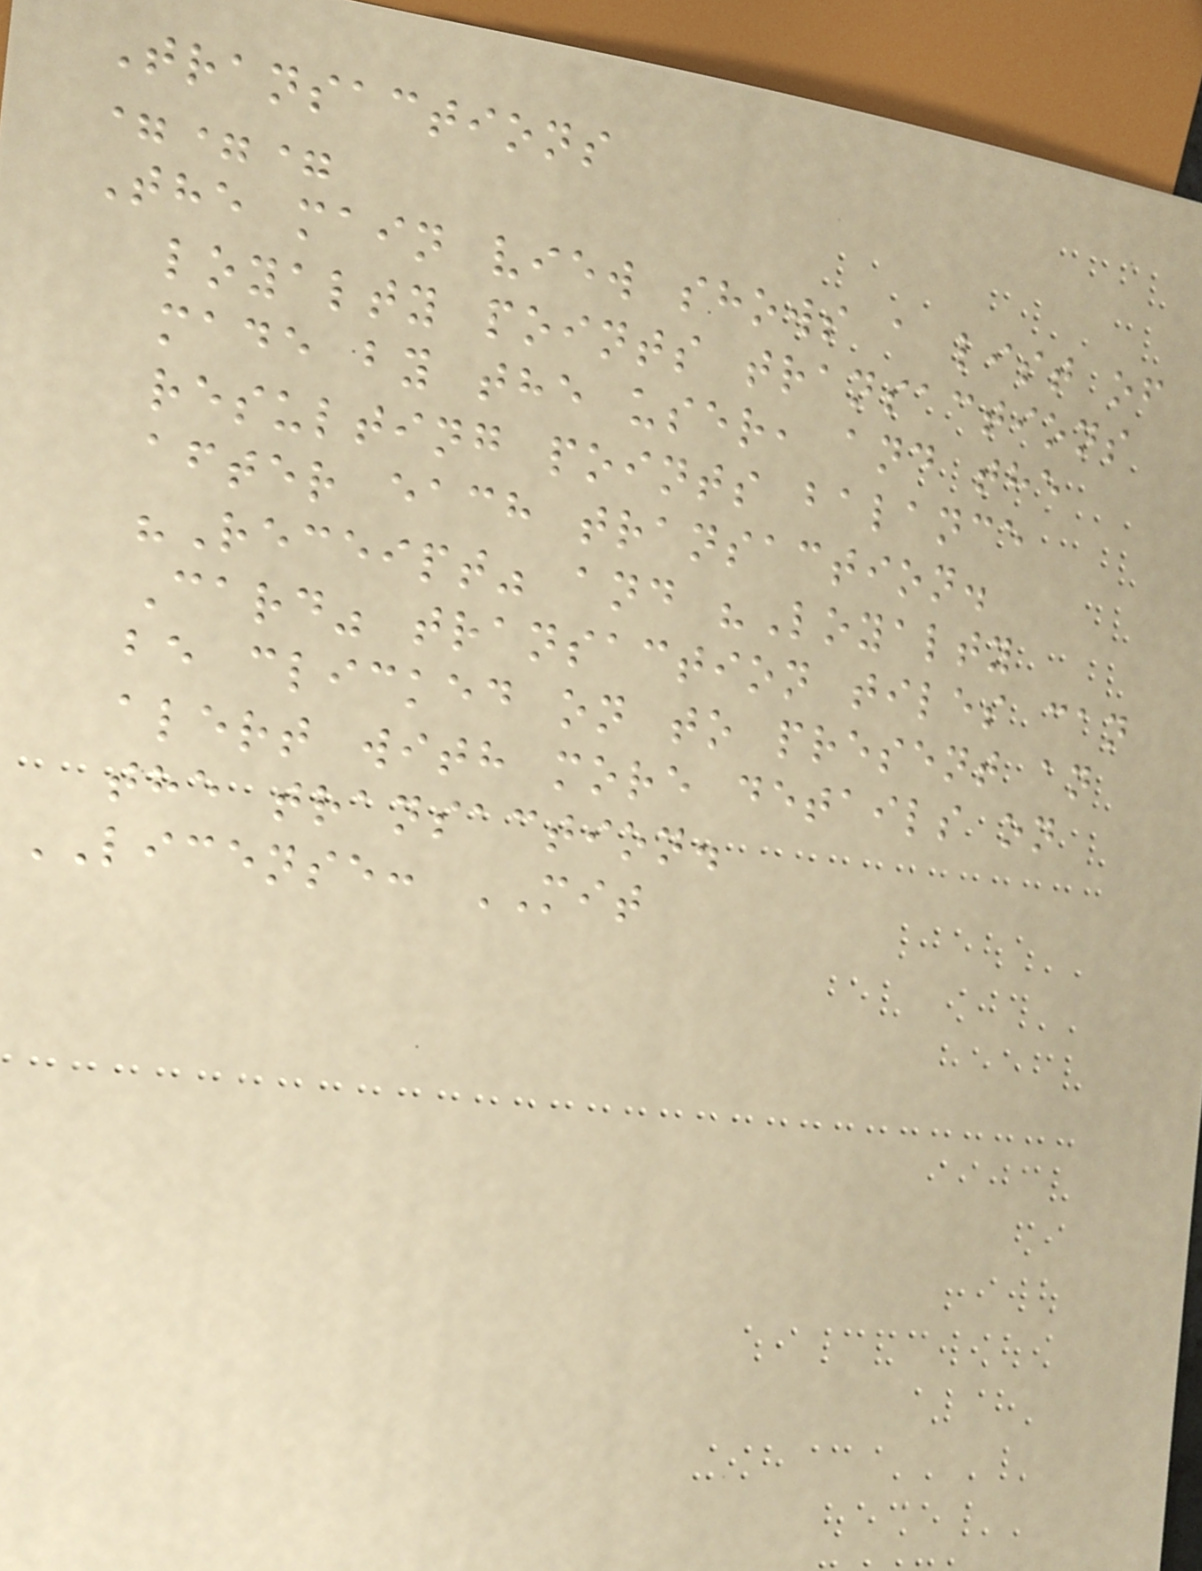Transactions
===
The main view shows a list of
loyalty points transactions
made by the user, and the
resulting points balance
after each transaction.
"Receipt" and "Loyalty
Card" transaction tiles can
be clicked on to present an
alert with more details on
the transaction.
LICENSE: MIT
